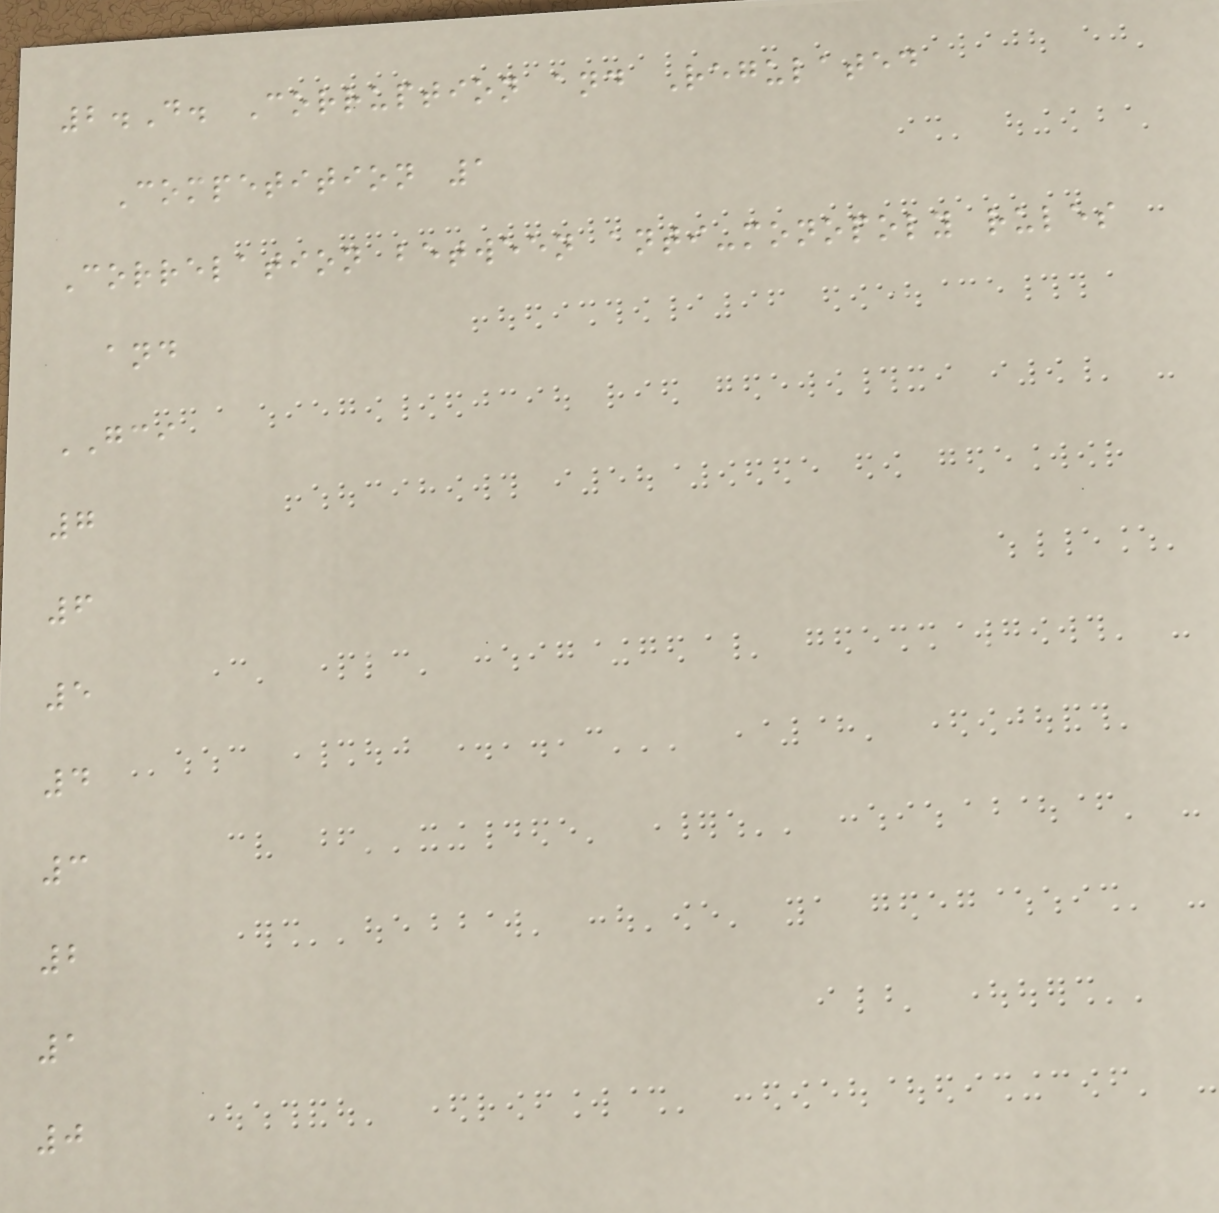2.D. Corruption and Regulated
Competition 1
Correlation between anti-monopoly rules
and
GCI
7
6
5
4
3
2
1
0
